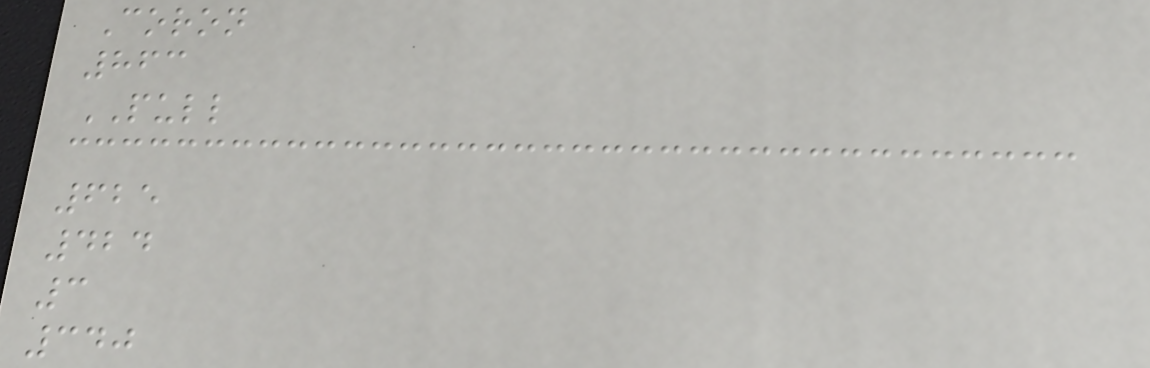Coron
863
PULL
625
424
3
340
